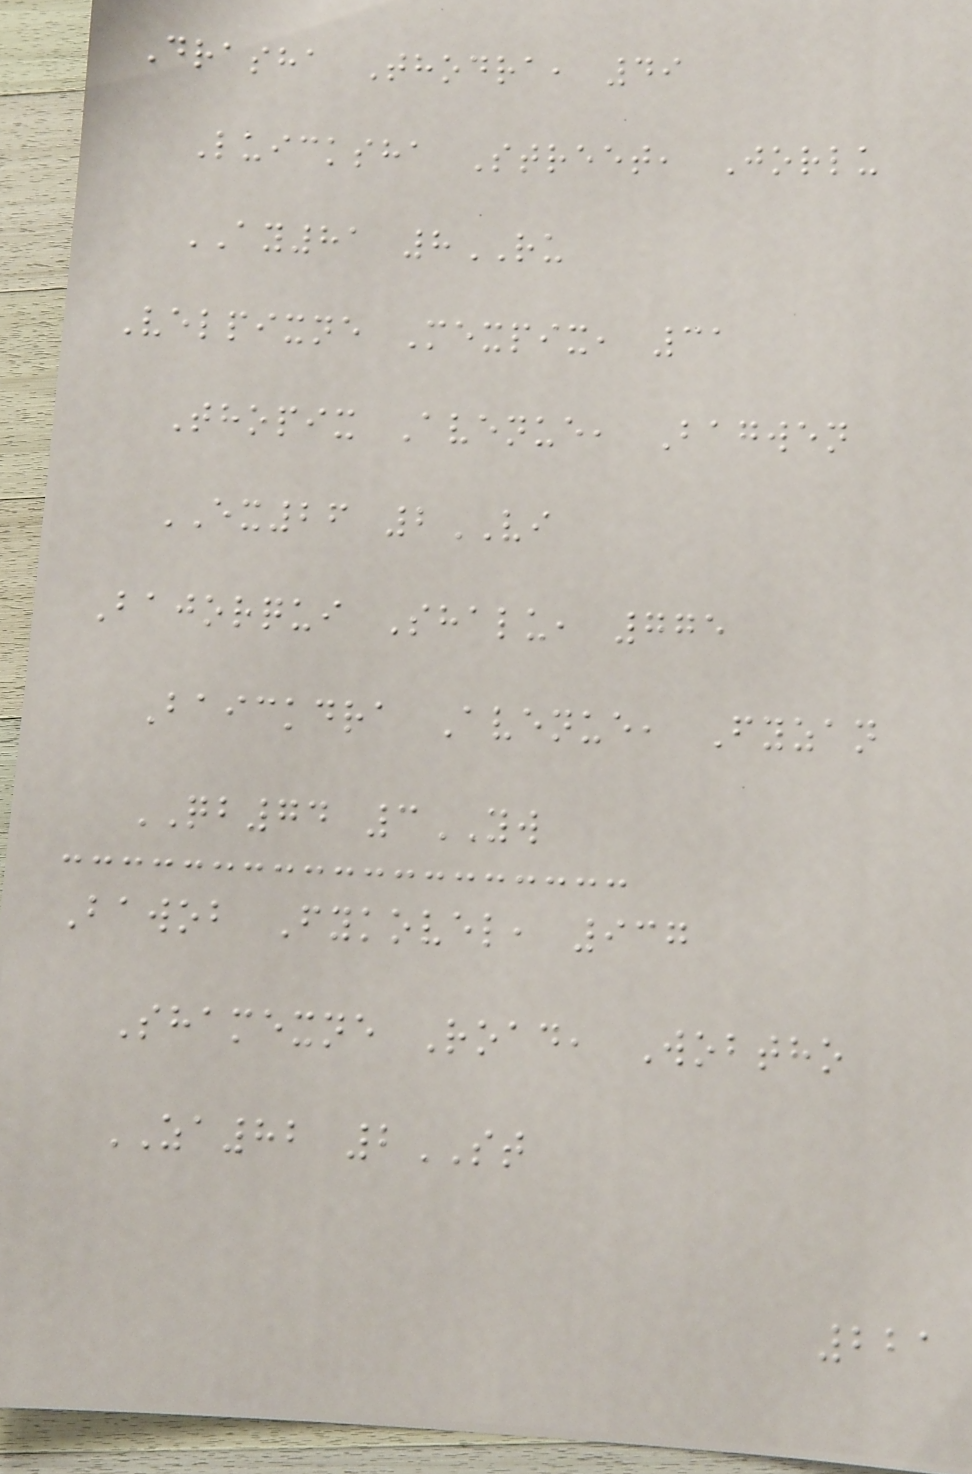Drasha Thodra, 49
Luicksha Street, Jorlu
AY81 8RU
Velpixne Mexpix, 31
Thopix Avenue, Bagwen
EX26 2VI
Bajorqui Shalu, 775
Baickdra Avenue, Fyzan
QB74 3YW
Bawob Fykovel, 937
Shamexne Road, Wobtho
ZA82 2ST
221
